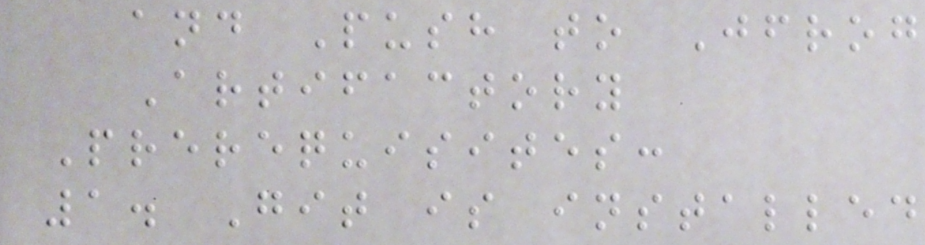and Push to Jfrog
Artifactory
Prerequisites:
1. Git is installed
